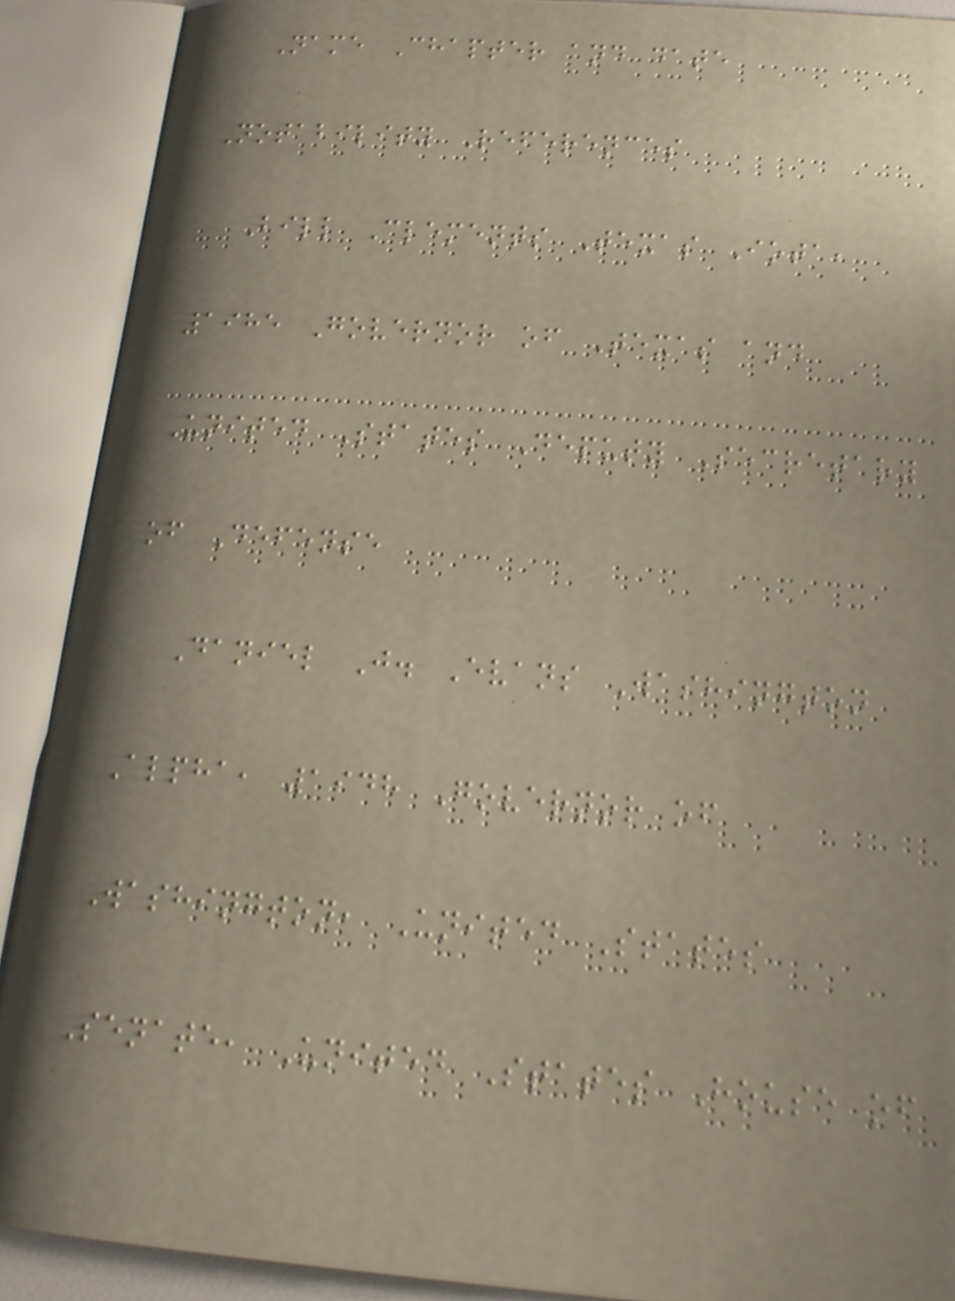Name Chapter and date
Notability References
Bill Clements Texas Iota,
1985 Governor of Texas and
United States Deputy Secretary
of Defense
Daniel J. Evans Washington
Alpha, 1948 Governor of
Washington, United States
Senate, United States House of
